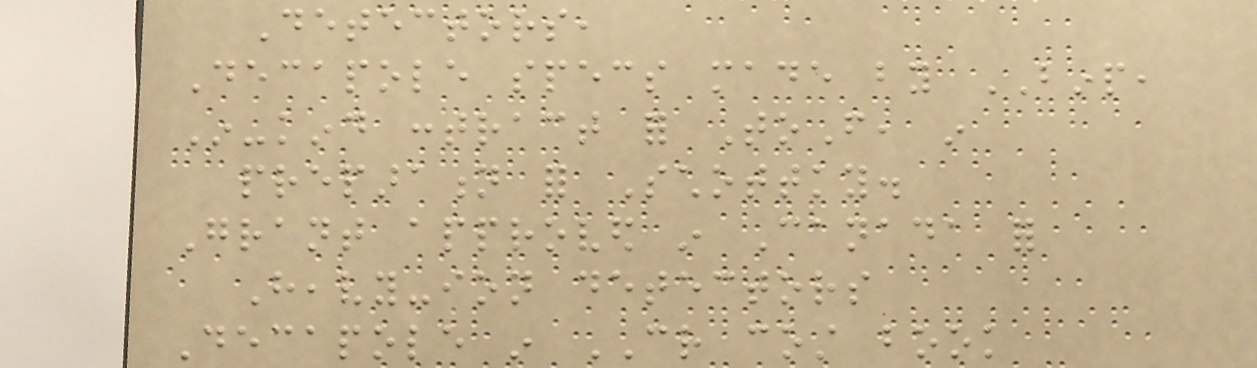Detectors,
Decapole specs made by BINP,
In-kind contract for ToF, in
preparation for Schottky.
Grant approved in Canada for
Heavy-ion detectors
Decapole in CR cost book
